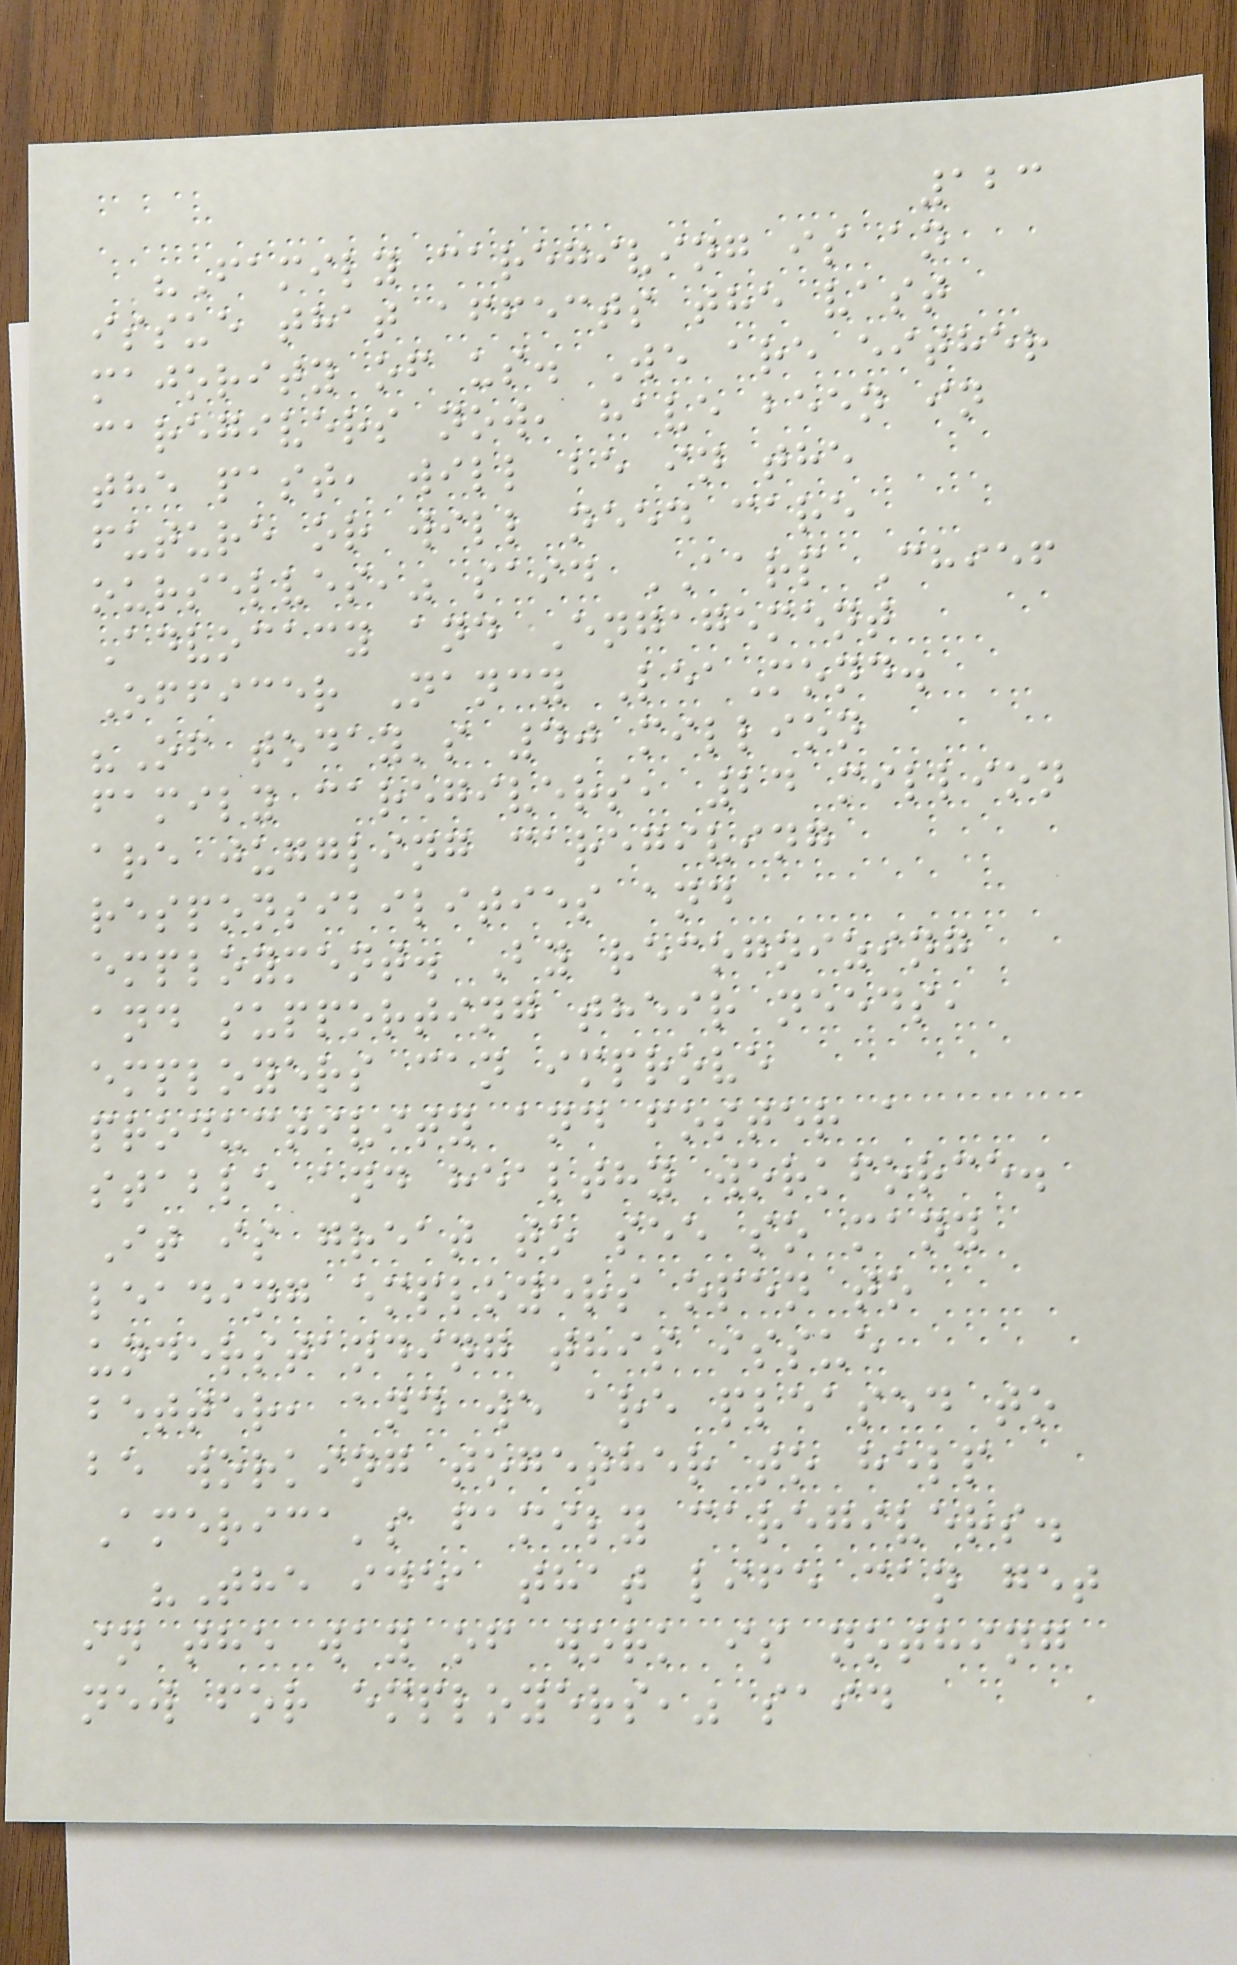123
"Family caregiving is an
issue that affects the vast
majority of us. We are either
caregivers now, have been in
the past, will be in the
future or will need care
ourselves," said AARP Chief
Advocacy and Engagement
Officer Nancy LeaMond.
"Of today's 40 million
family caregivers, 24 million
are juggling caregiving
responsibilities and
employment. By recognizing
and supporting their needs,
employers can improve
productivity and foster a
stable and healthy workforce.
It is great to see so many
leading employers open to
understanding this issue
better, and we are pleased to
be working together to help
America's family caregivers.
"The idea that life can get
in the way of work is nothing
new for employers," said
